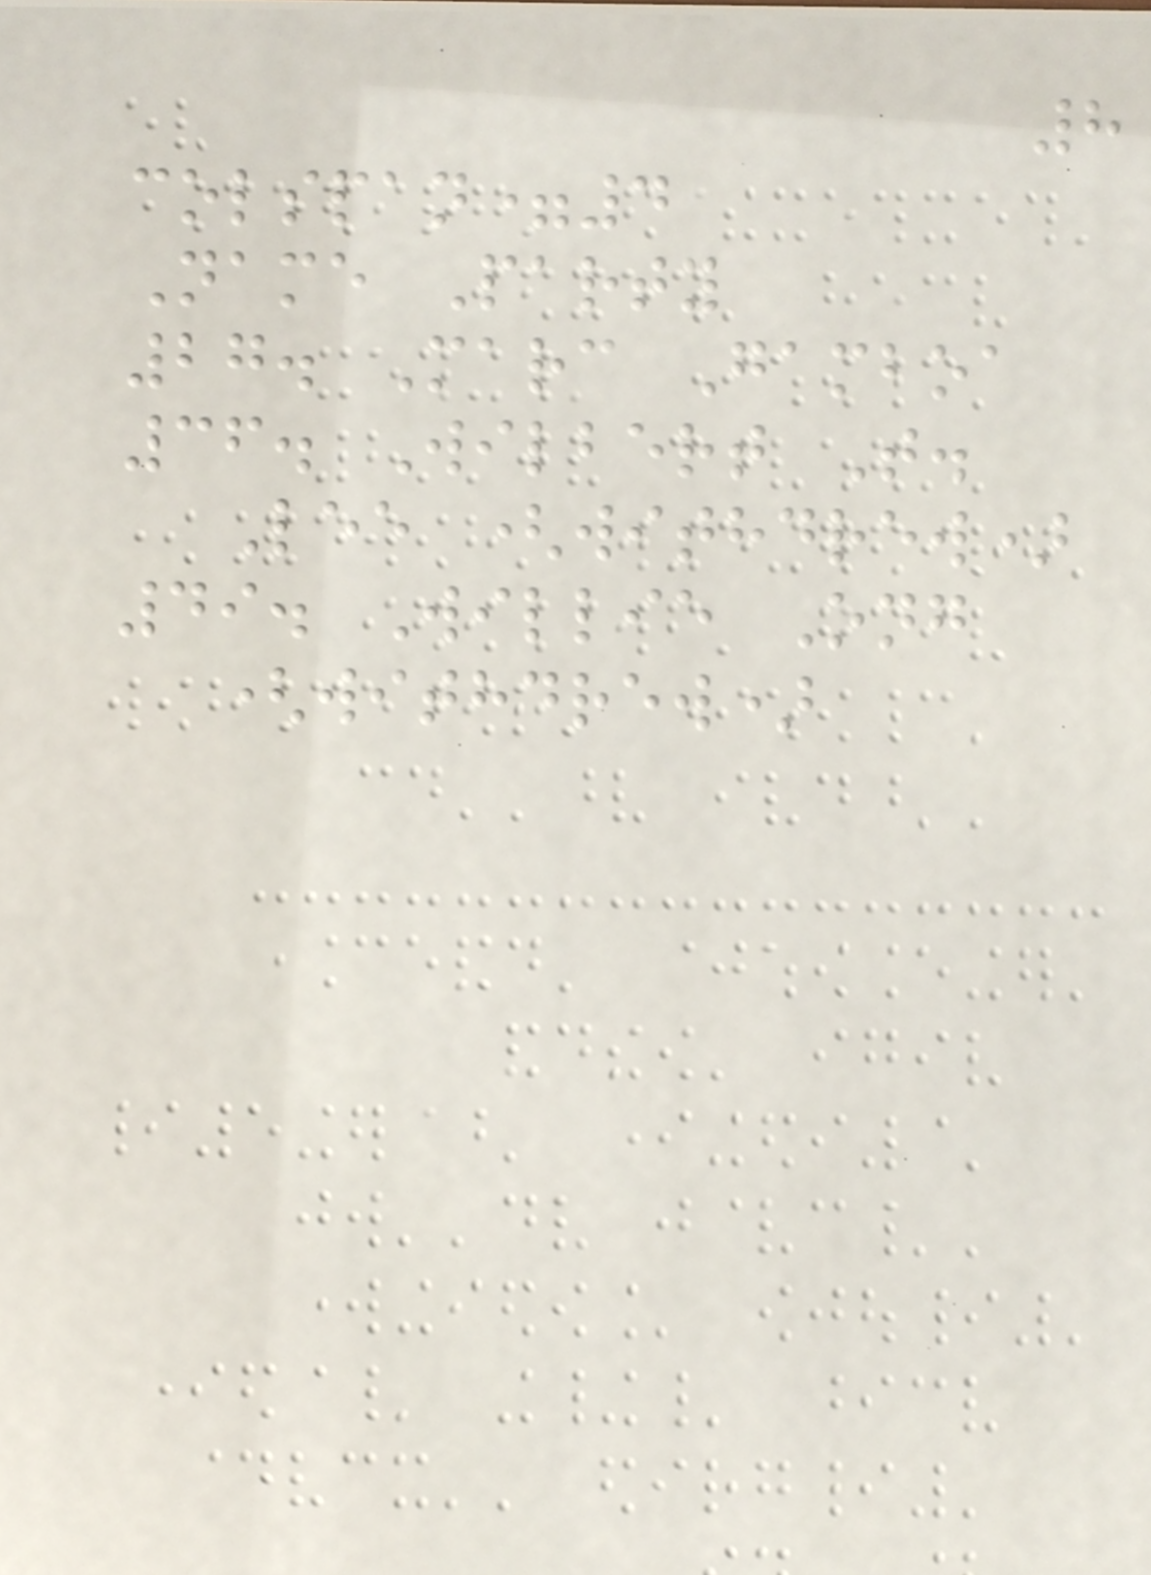8
colspan=4
Name Party
27. Marc Gamboa
36. Wilbert T.
Lee (withdrew)
49. Willie Ong
(withdrew)
